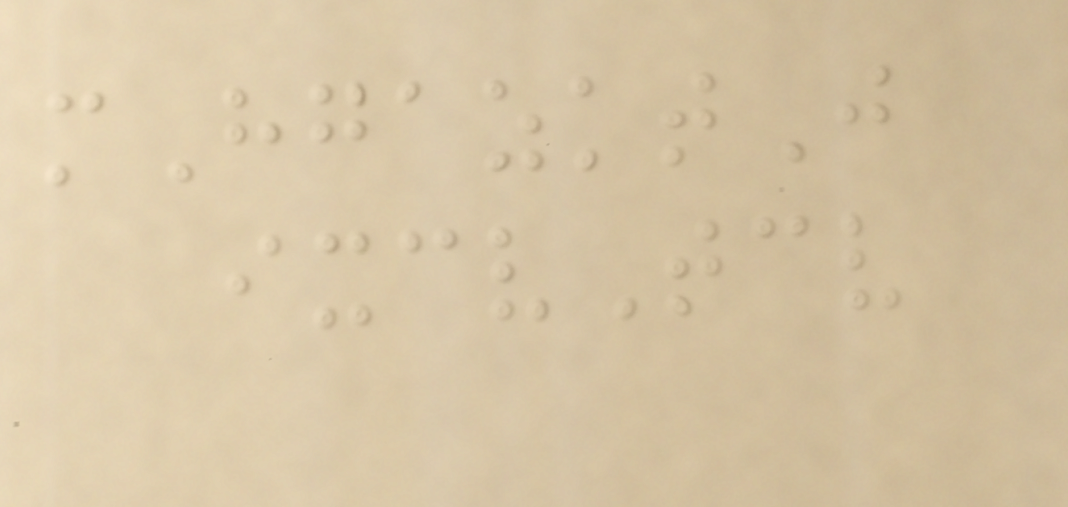mHgazktJ
ixcvTcv
